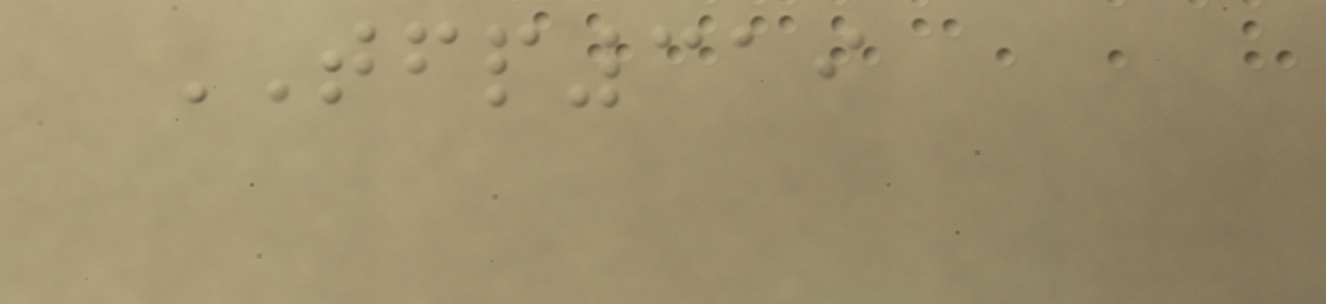TFP319
